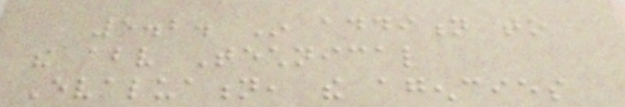5.2. In addition to
the above Technical
Evaluation, the agencies
